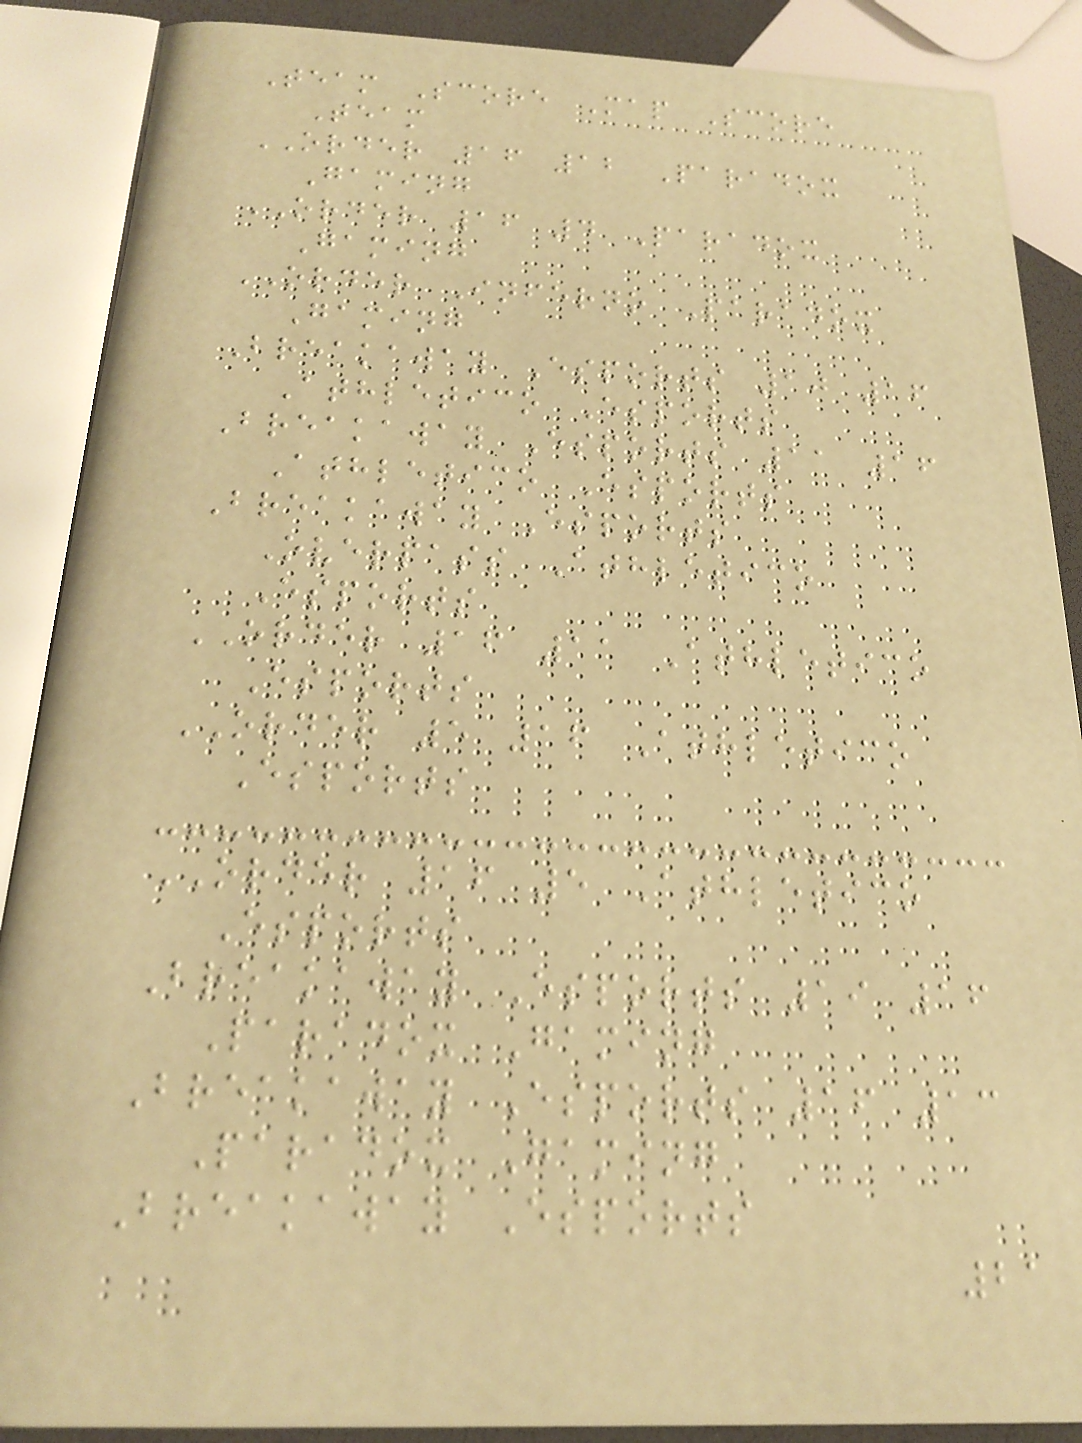Team Score Map Score
Team
ORDER 16 12 Paradox
Gaming
ORDER 16 4 Paradox
Gaming
ORDER Inferno Paradox
Gaming
Breakaway Esports 10 16
Athletico Esports
Breakaway Esports 11 16
Athletico Esports
Breakaway Esports
Overpass Athletico
Esports
ORDER 16 11 Athletico
Esports
ORDER 5 16 Athletico
Esports
ORDER 16 5 Athletico
Esports
Breakaway Esports 19 16
Paradox Gaming
Breakaway Esports 16 13
Paradox Gaming
Breakaway Esports
21
